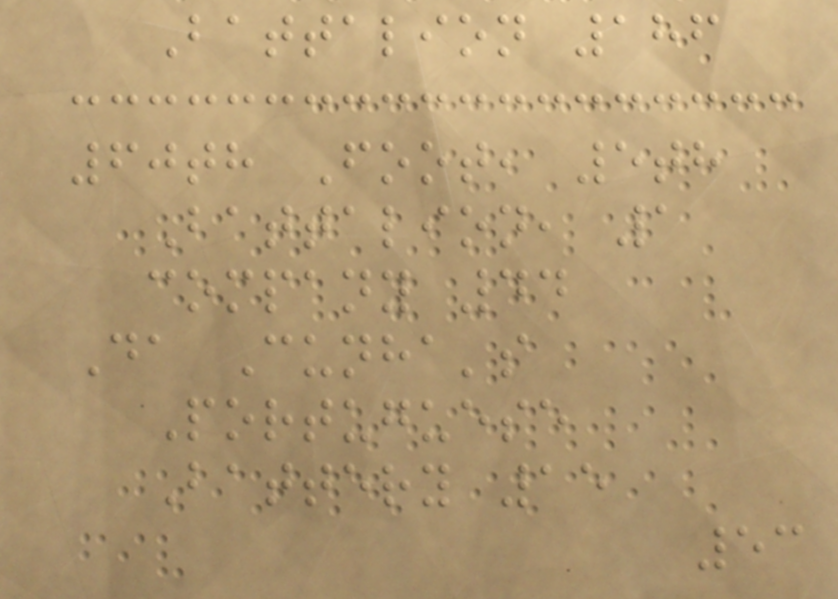Battalion 186
60th Foot, 5th
Battalion, 1
company 44
Da Cunha's
Portuguese
Battery 15
53
